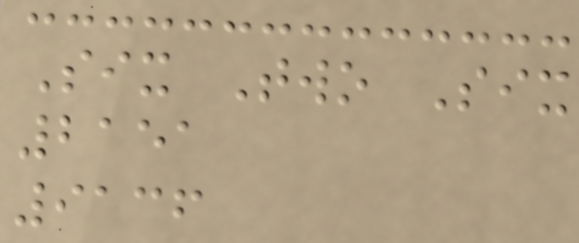Six Two Six
2151
9136
